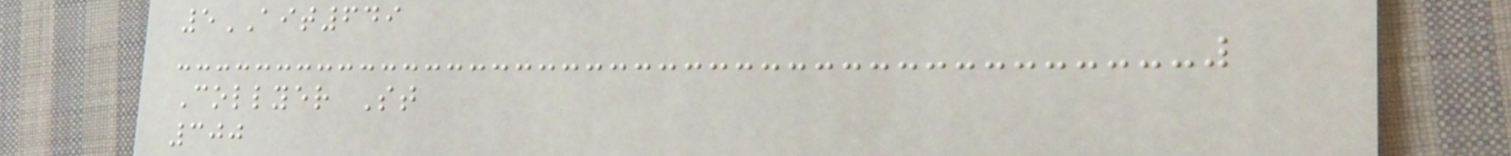5AIT649
Collyer St
300
